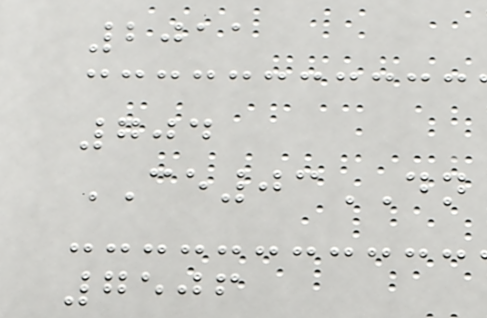2011
704
CE03DN
7506
